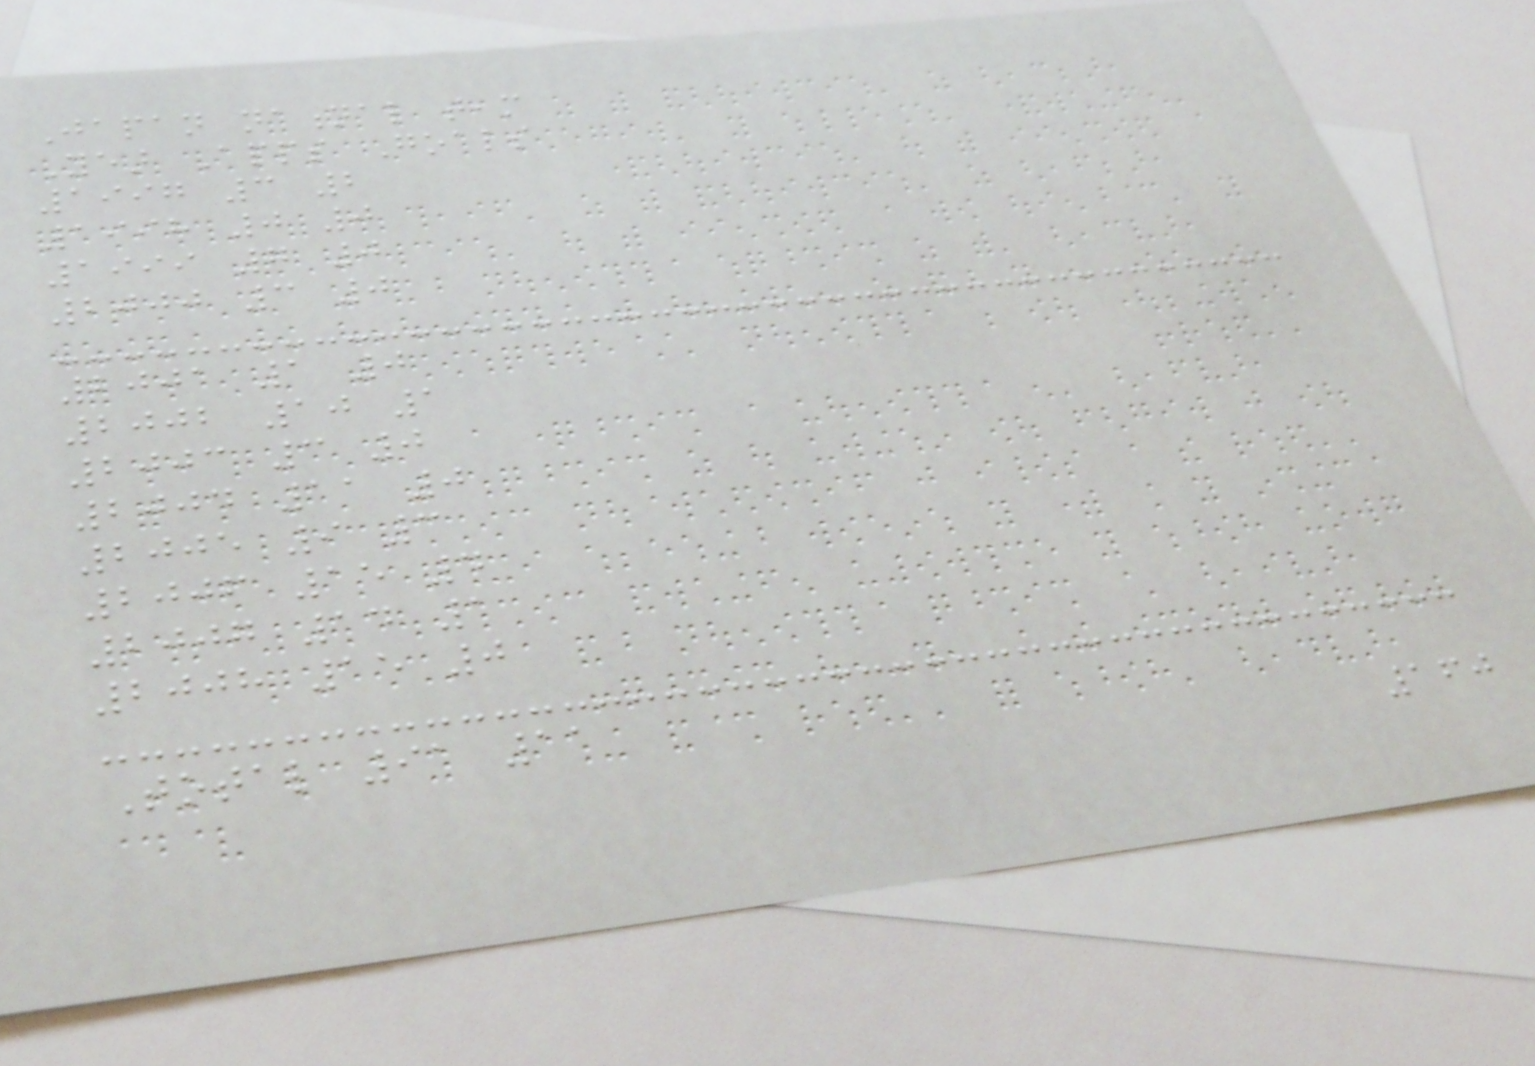Japan national team
Year Apps Goals
1997 3 2
1998 0 0
1999 7 0
2000 3 0
2001 1 0
2002 10 1
2003 3 0
2004 11 0
2005 9 3
2006 15 4
2007 14 1
2008 15 0
Total 91 11
160
